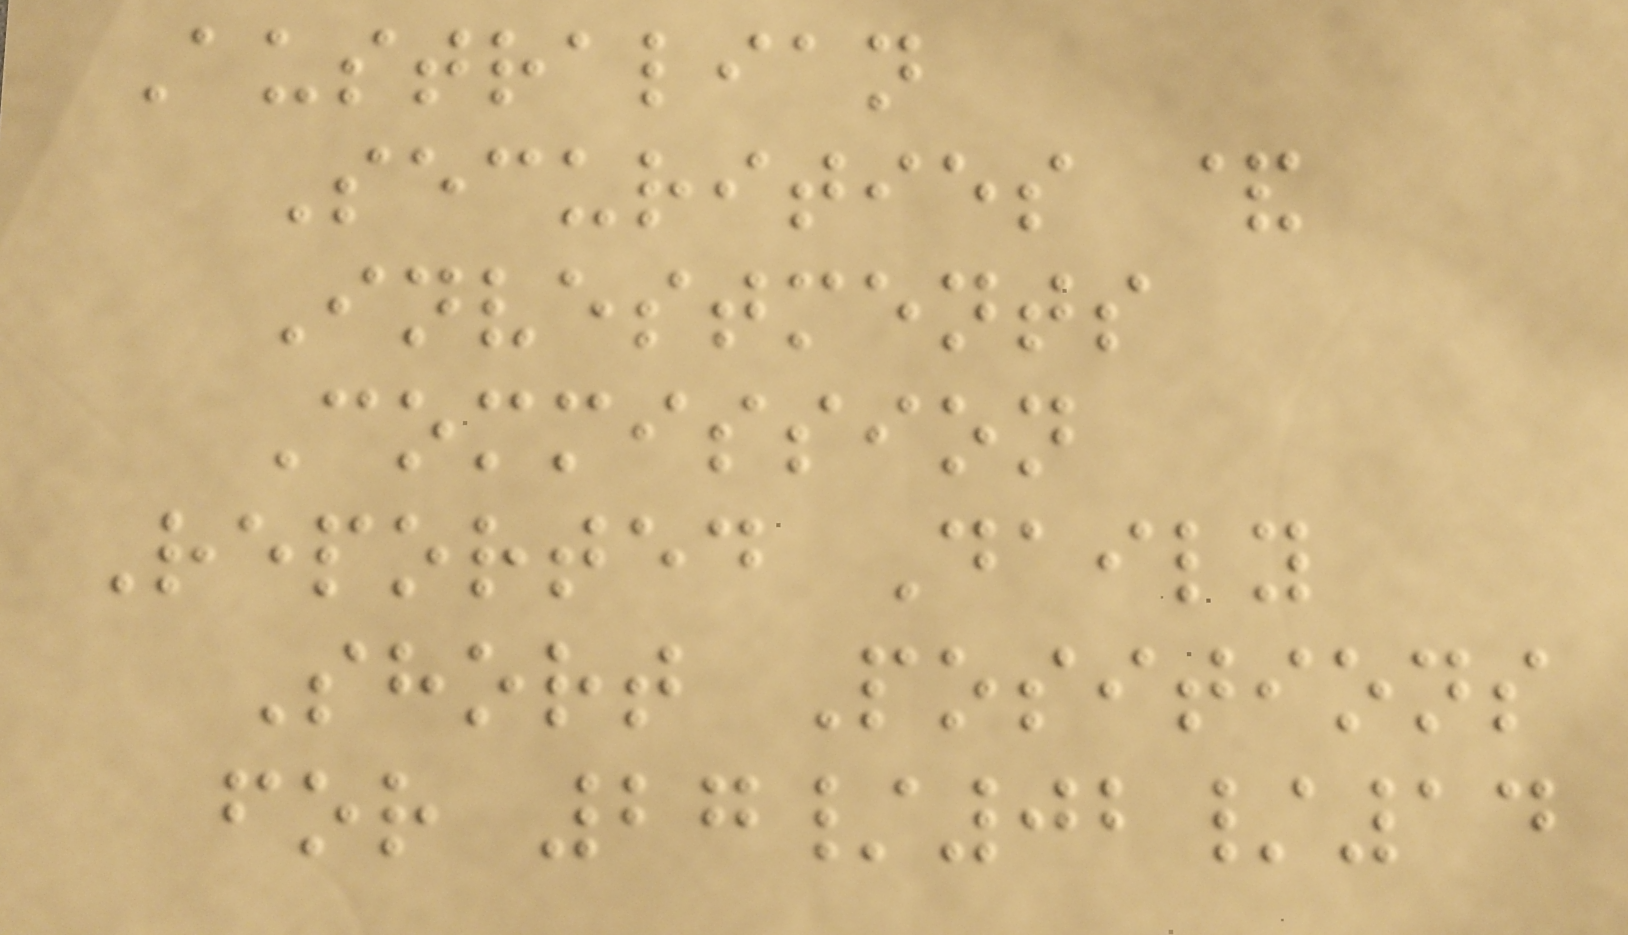Australian
Securities &
Investments
Commission
Reported Daily
Short Positions
for 27/02/14
